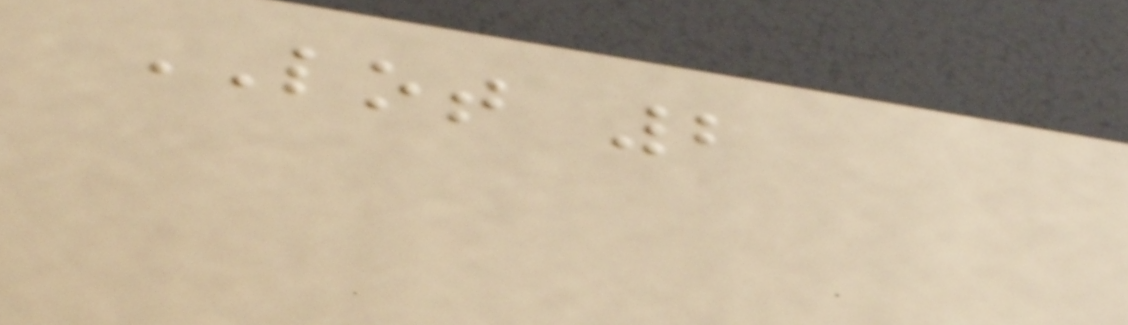LOT 2
